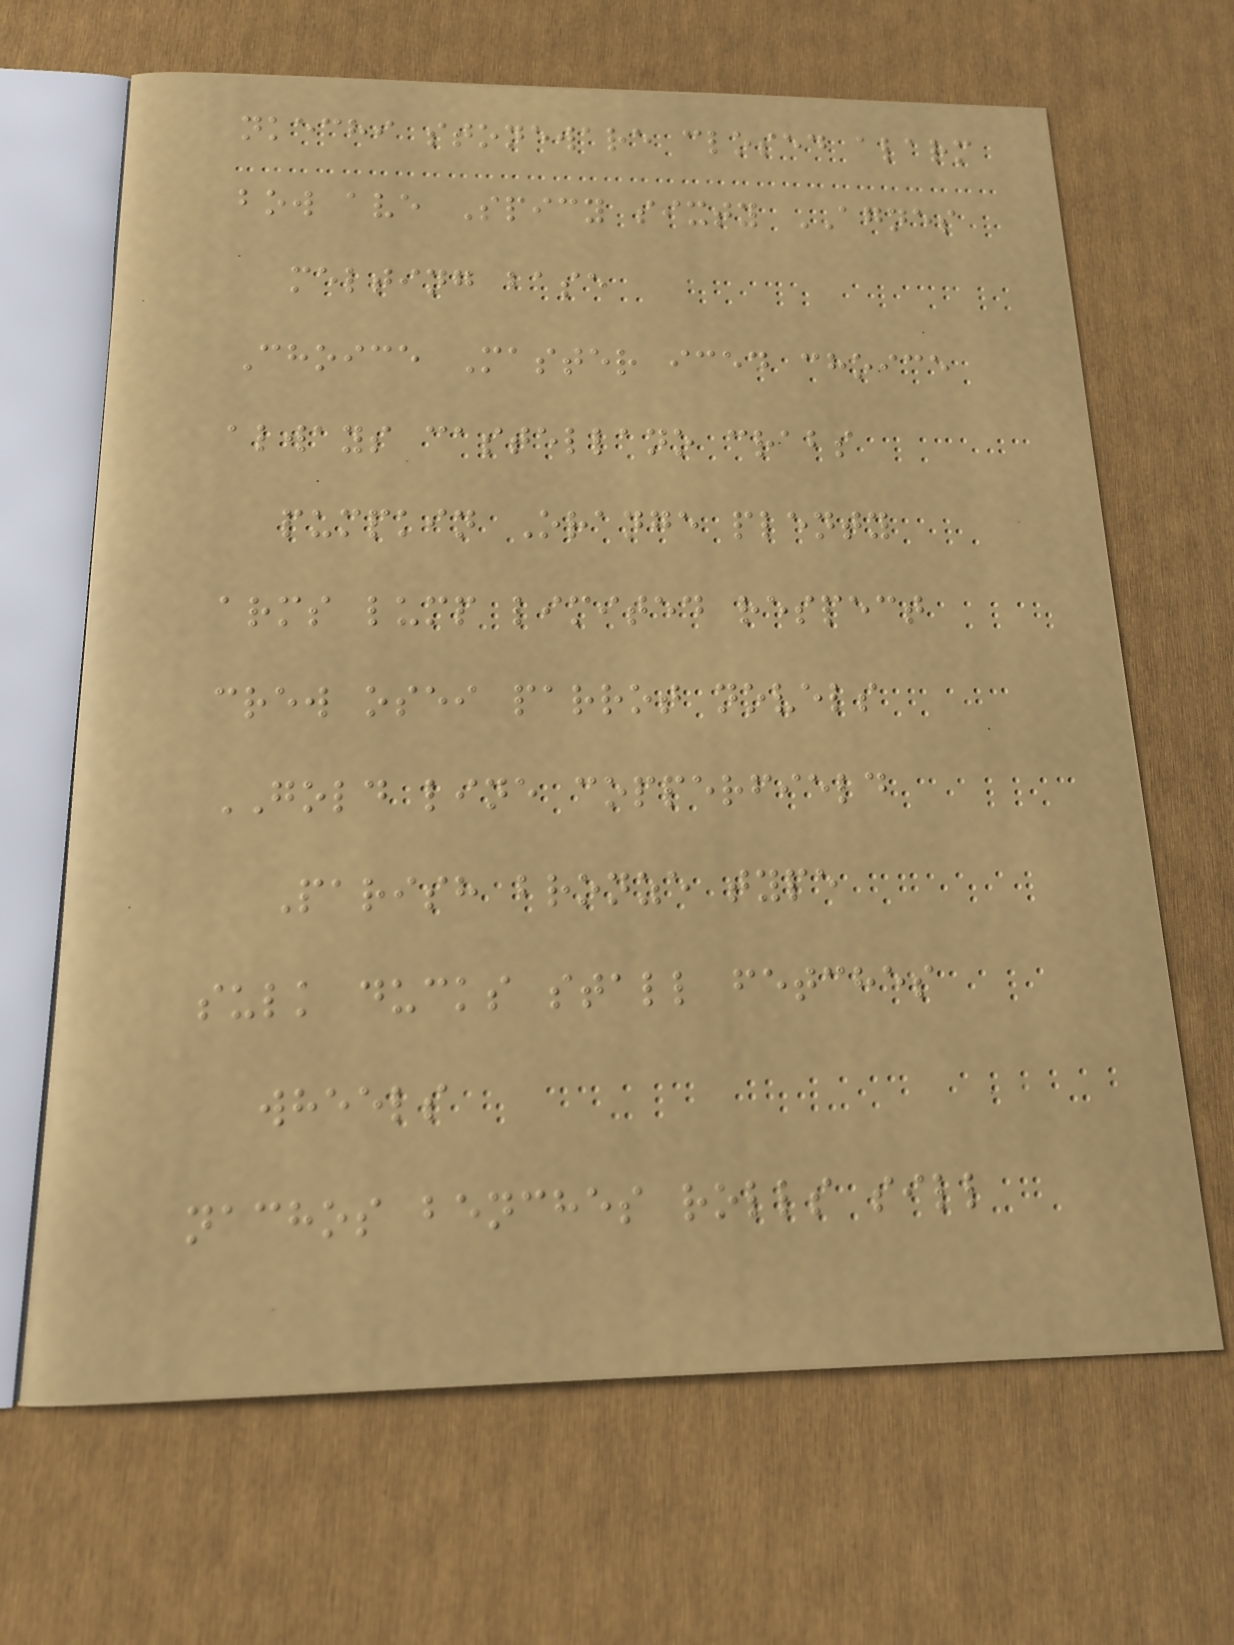nkechi stoneware closed alarm
bow ave Spicy sixty AGNES
melting base
Choice Master iced choice
always castellano crabs
pumpkin Orange plenty
arms lump limited respect
crew osei parrot novels
GOLD line copperfield
Parish bronze type
sulk ducks stall fetches
wheels
nachos benches rolls sill
